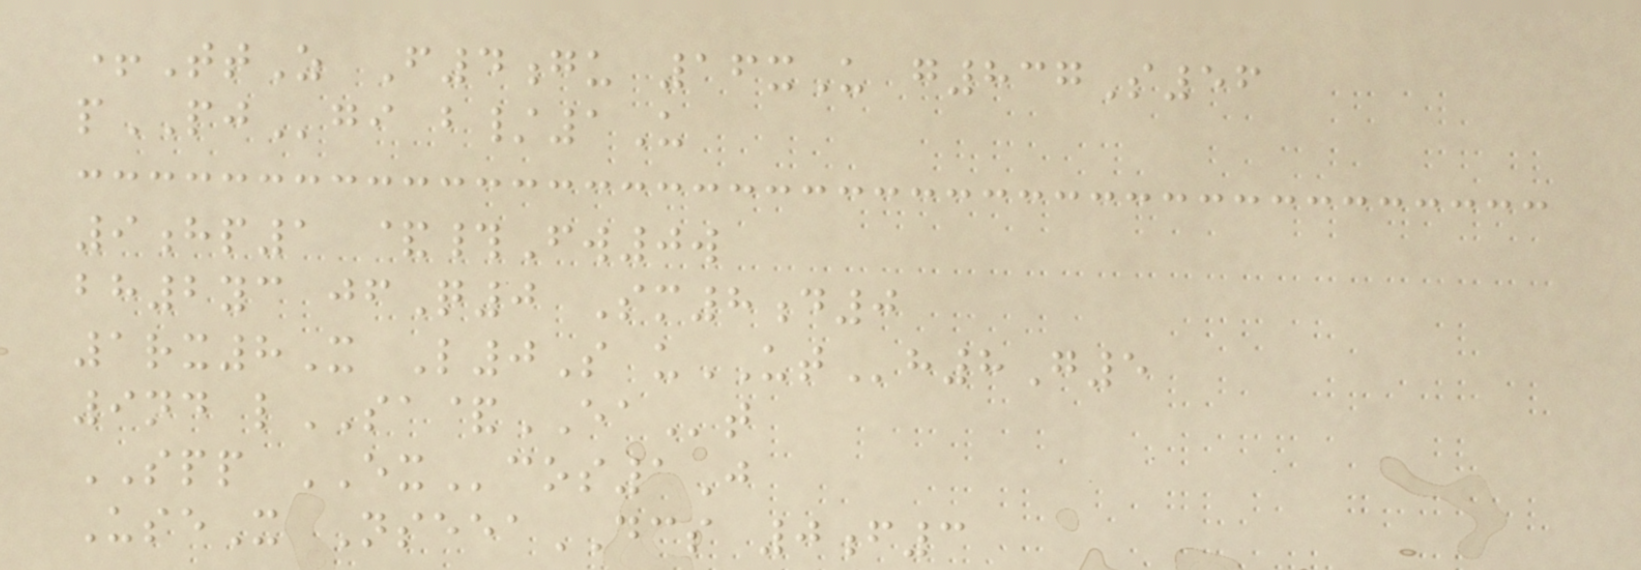+TtZ F4gu 16xU g837S56
pPJgi b/1U
9hp1 &#Fw0w
bh2yc jfQ0 Sm8d0
1rx8X L0S uUTh8G5
9nd lSA&EAt
SPP EXcos1J
UseX NseeaDCS 0f3
